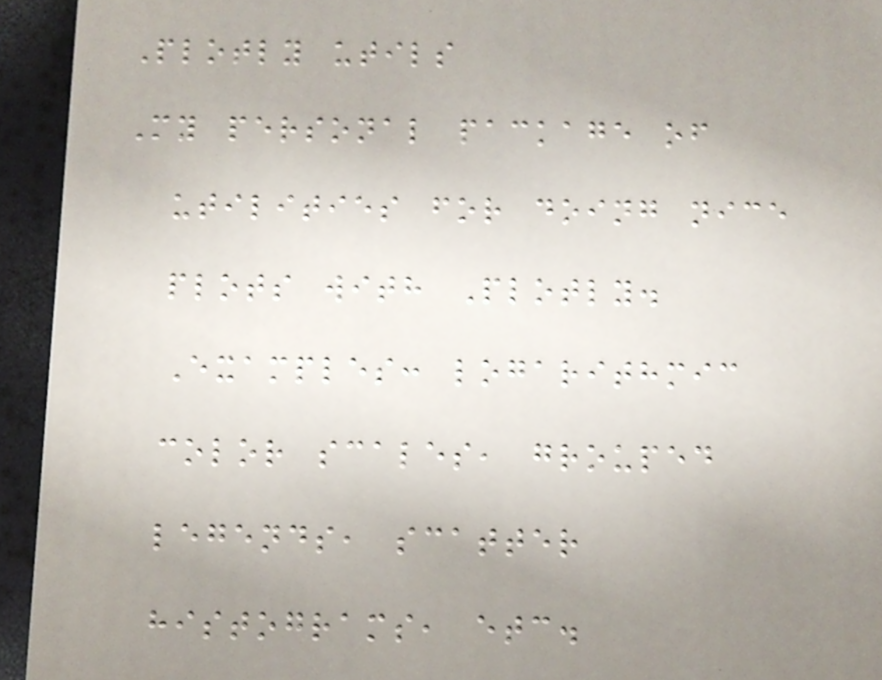Plotly utils
My personal package of
utilities for doing nice
plots with Plotly.
Examples: logarithmic
color scales, grouped
legends, scatter
histograms, etc.
